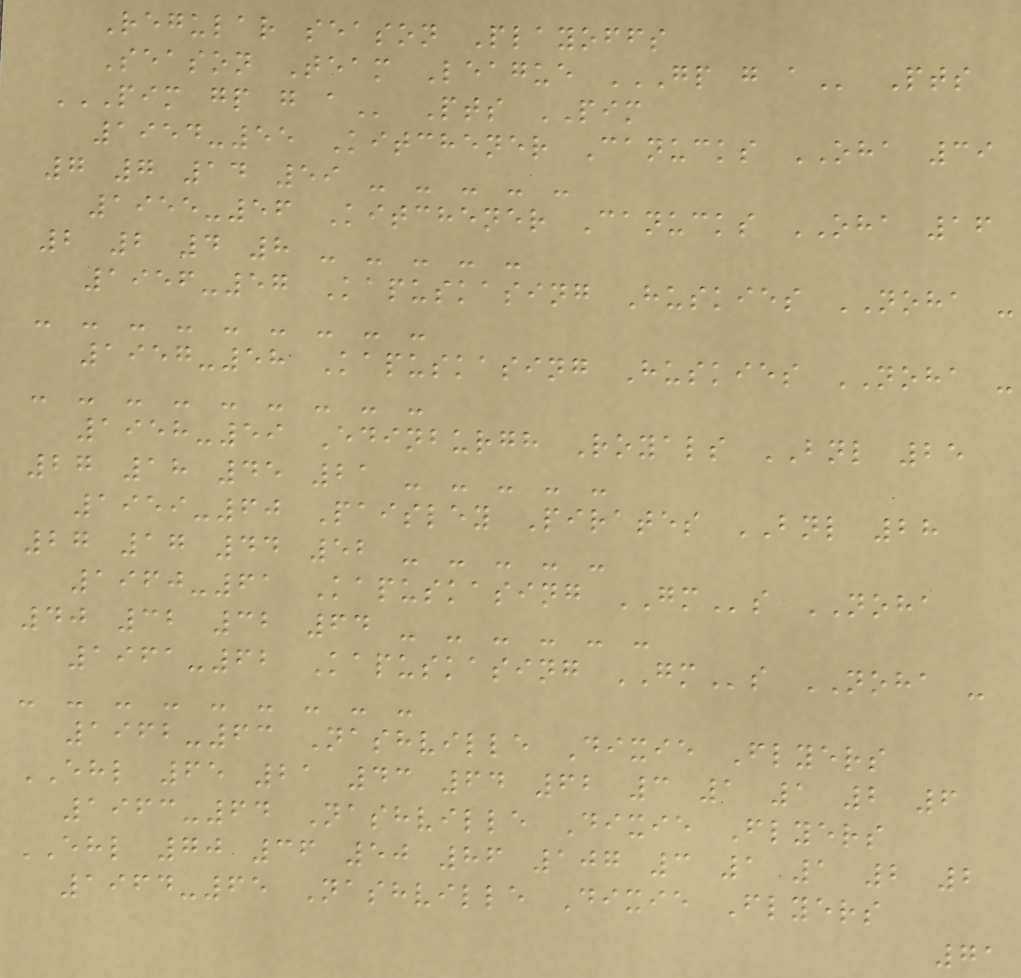Regular season Playoffs
Season Team League GP G A Pts
PIM GP G A Pts PIM
1954-55 Kitchener Canucks OHA 39
7 7 14 59 - - - - -
1955-56 Kitchener Canucks OHA 16
2 2 4 8 - - - - -
1956-57 Kapuskasing Huskies NOHA -
- - - - - - - - -
1957-58 Kapuskasing Huskies NOHA -
- - - - - - - - -
1958-59 Edinburgh Royals BNL 25
27 18 45 21 - - - - -
1959-60 Paisley Pirates BNL 28
27 17 44 52 - - - - -
1960-61 Kapuskasing GMs NOHA
40 32 32 64 - - - - - -
1961-62 Kapuskasing GMs NOHA -
- - - - - - - - -
1962-63 Nashville Dixie Flyers
EHL 65 21 43 64 62 3 1 1 2 6
1963-64 Nashville Dixie Flyers
EHL 70 36 50 86 107 3 1 1 2 2
1964-65 Nashville Dixie Flyers
71
